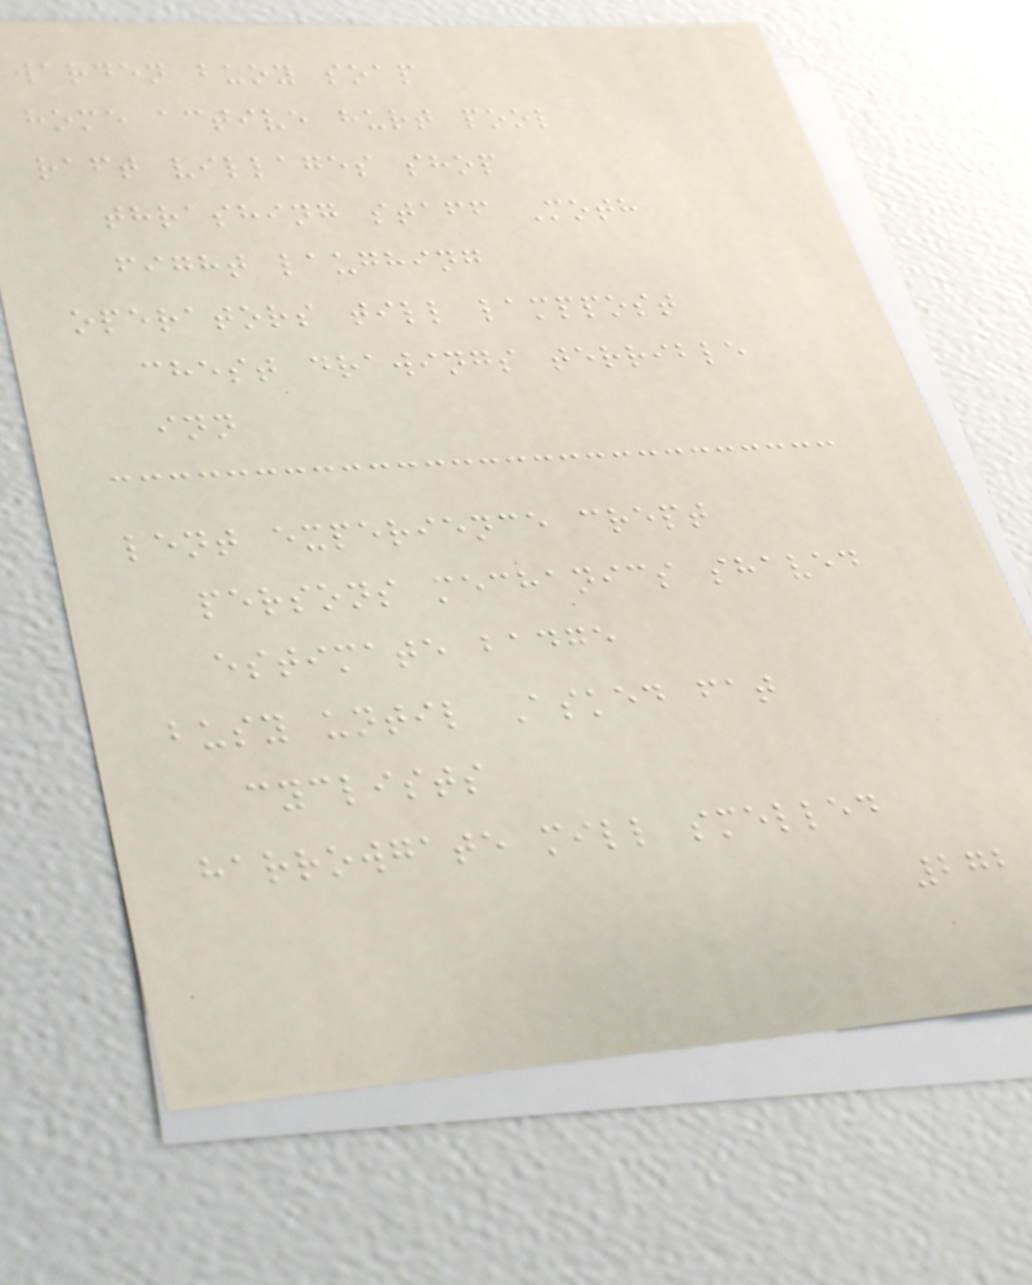warden buoy soap
home active hurt pool
raft villages shop
thrashing staff Moth
fight laughing
operators till lamppost
chest drawings terrible
inn
lent experience crept
persons mechanics shaved
estimate badge
busy until Asked fat
cyclists
harrowgate mill smelled
272
